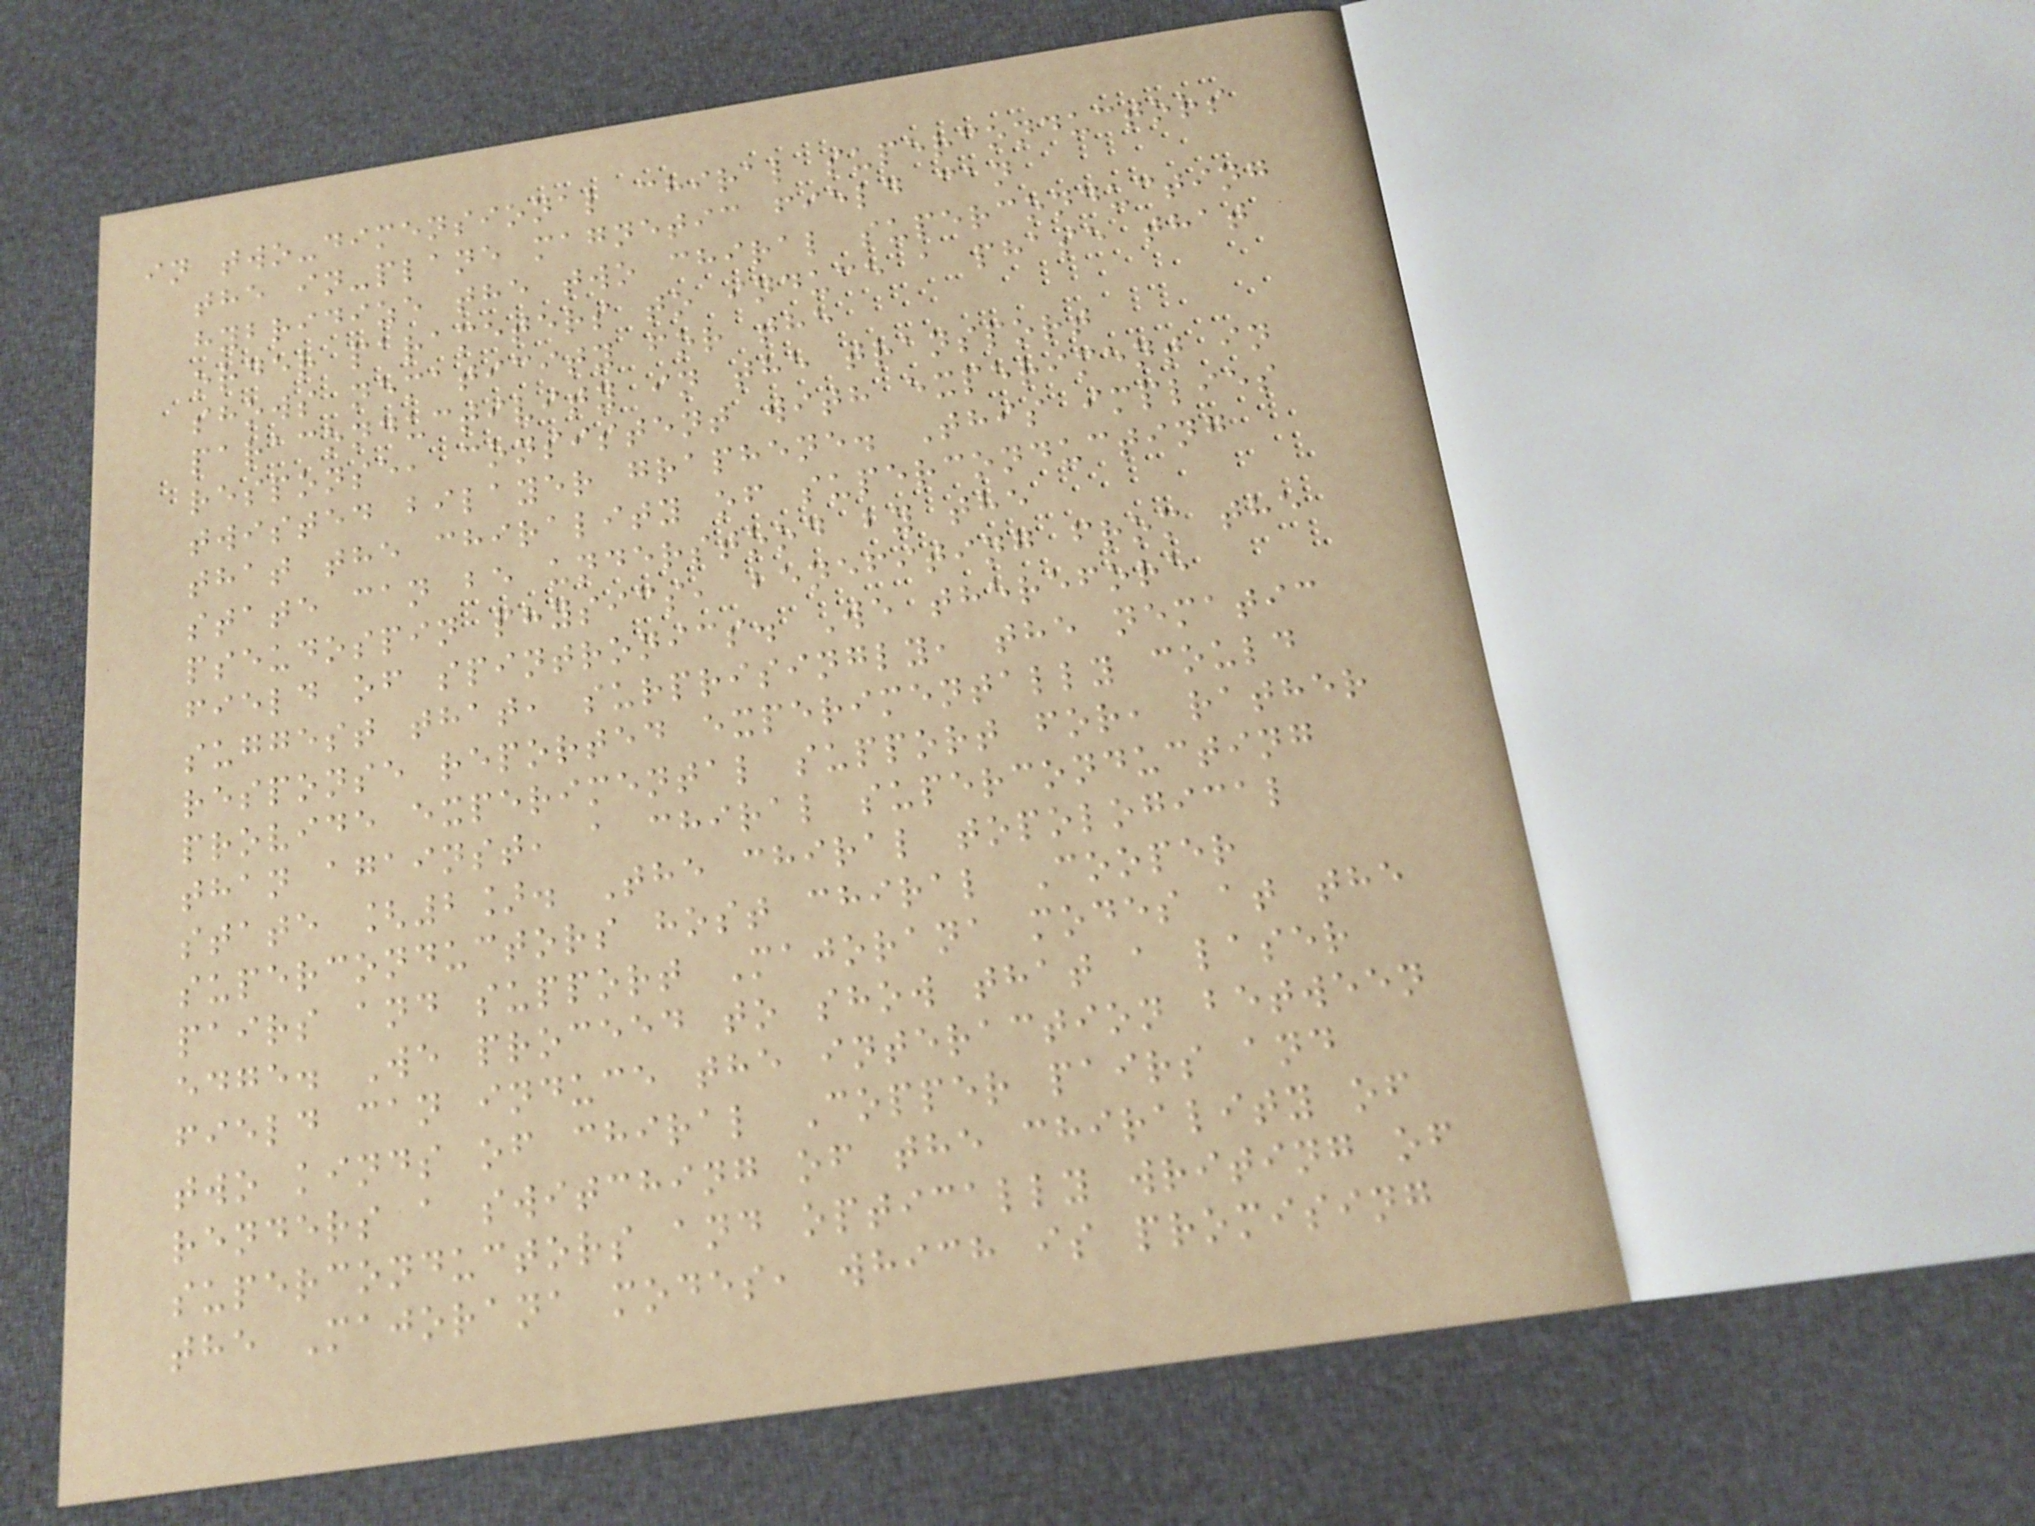in two-dimensional chiral superconductors
the in-plane magnetic field can
hybridize the two chiral superconducting
order parameters to induce a phase that
shows nematicity for the
paraconductivity in the transport
response, consistent with experiment in
twisted bilayer graphene. This implies
that the chirality of superconducting
state can be understood by the
pseudospin physics, benefiting from the
field of spintronics. We therefore
suggest that, surprisingly, the nematic
response reported experimentally could
provide experimental support for, rather
than against, a chiral superconducting
state [2]. The chiral topological
superconductors host chiral Cooper
pairs and support Majorana modes at the
edge. We proceed to show that a laser
field can induce the interaction between
two kinds of chiral Copper pairs and
renders a switching of the chirality of
superconductors and optically writing of
the Majorana modes, which is promising
